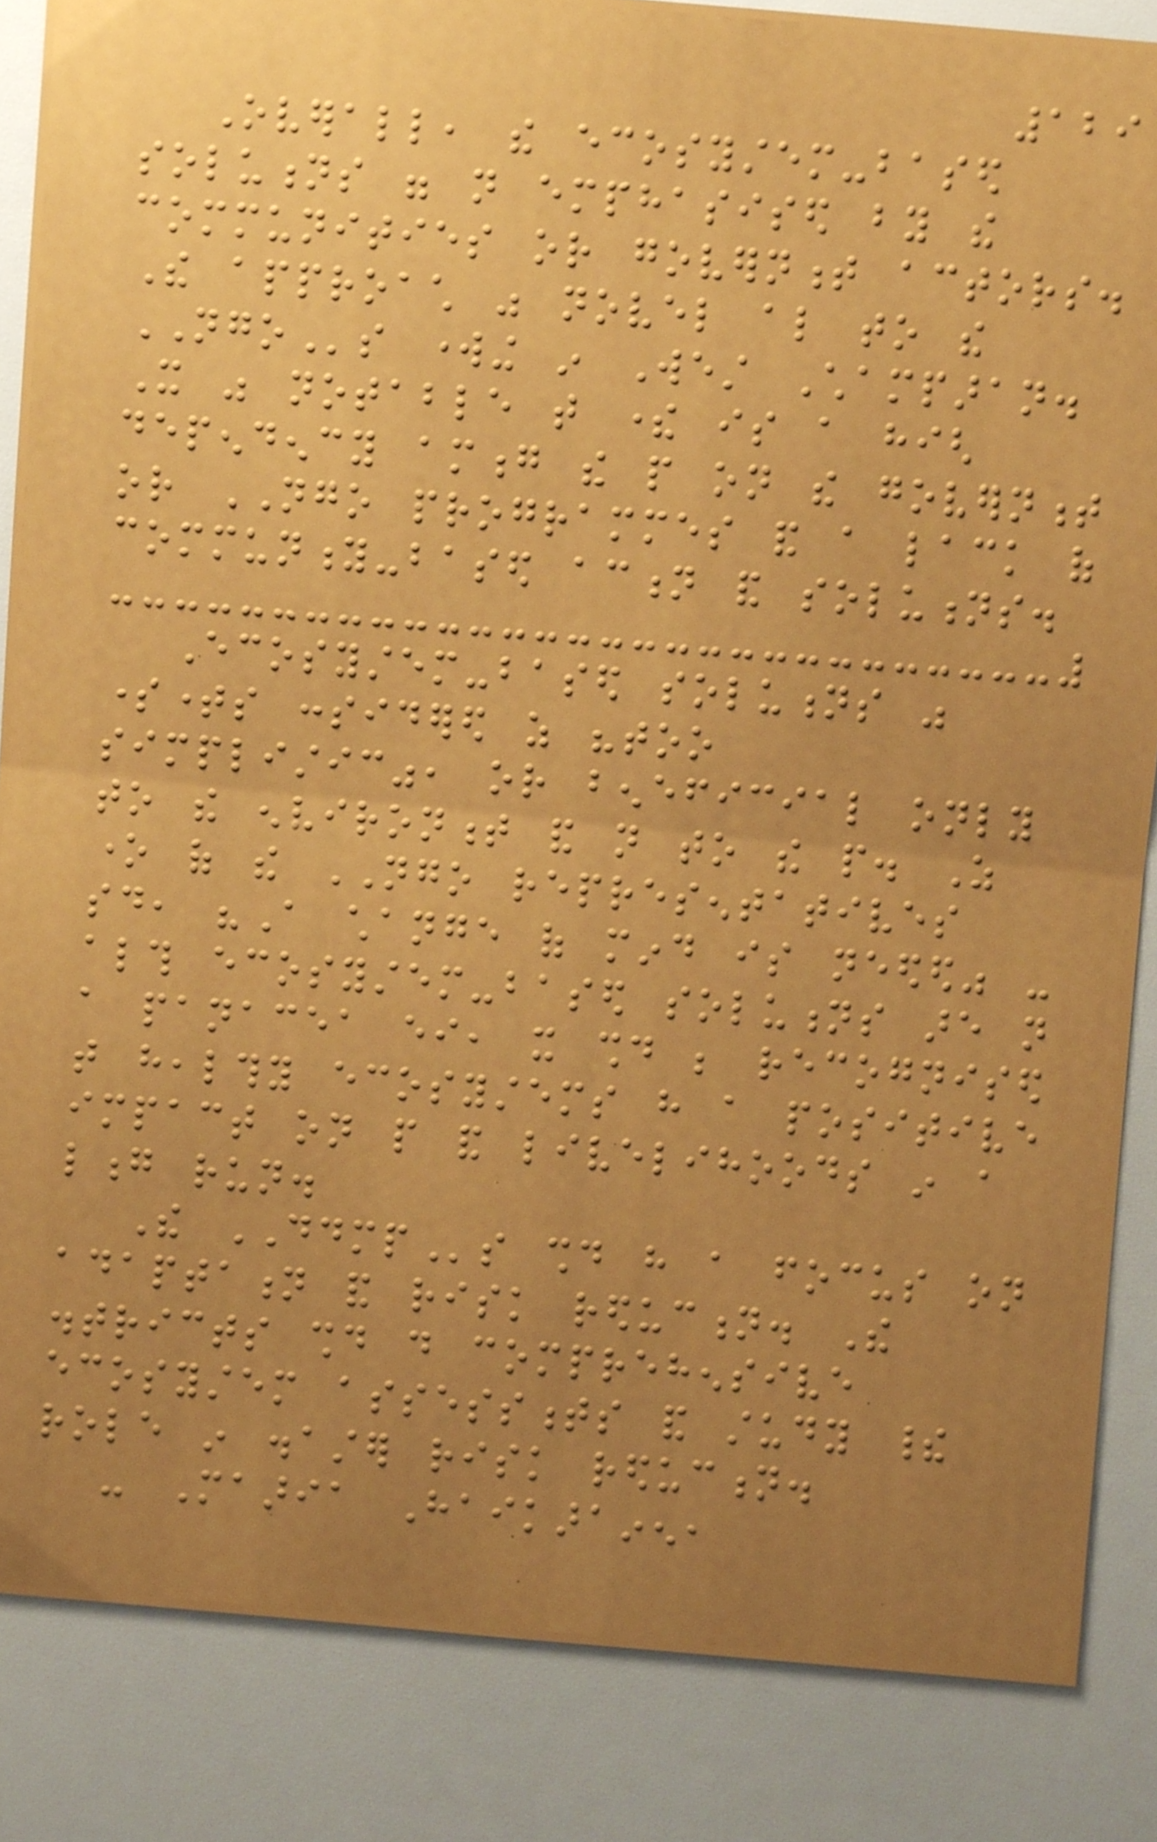129
Overall, the ecosystem-based
solutions were not emphasised by the
communities or government actors.
The approach was novel also to the
NGOs working in West Champaran.
It was notable that there is a high
dependency among the people on the government
or NGO programmes and a lack of
community-based action and solutions.
Ecosystem-based solutions was
sometimes considered as "too
simplistic", or beneficial only
to the environment and not to the people. As
one of the NGO representatives
said, "A change of mind is needed" -
although ecosystem-based solutions are not
a panacea either, it should be recognised
that healthy ecosystems have a positive
impact on people and livelihoods in a
long run.
The DDMPs should have a focus on
adaptation and risk reduction. The
districts should do comprehensive
ecosystem assessments and study their
role in disaster risk reduction.
- Maaria Haikarainen,
